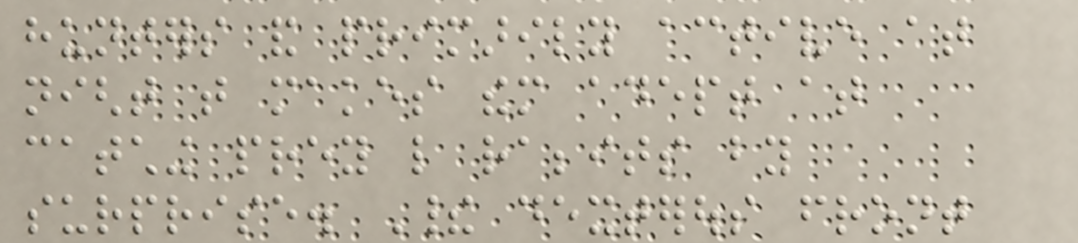hunters and primarily active at
night that makes them adept at
catching prey like rabbits by
surprise. Their dexterous front
